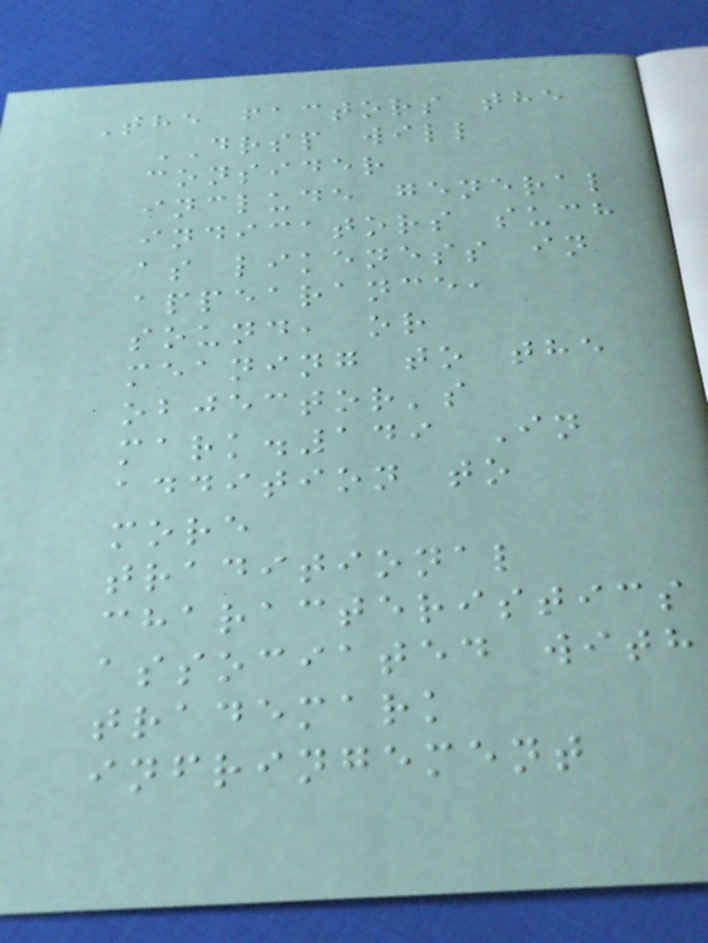The factors the
DRSP will
consider
include general
indicators such
as likeness in
appearance,
sound, or
meaning to the
objector's
mark.149 In
addition to
more
traditional
characteristics
associated with
trademark
infringement
